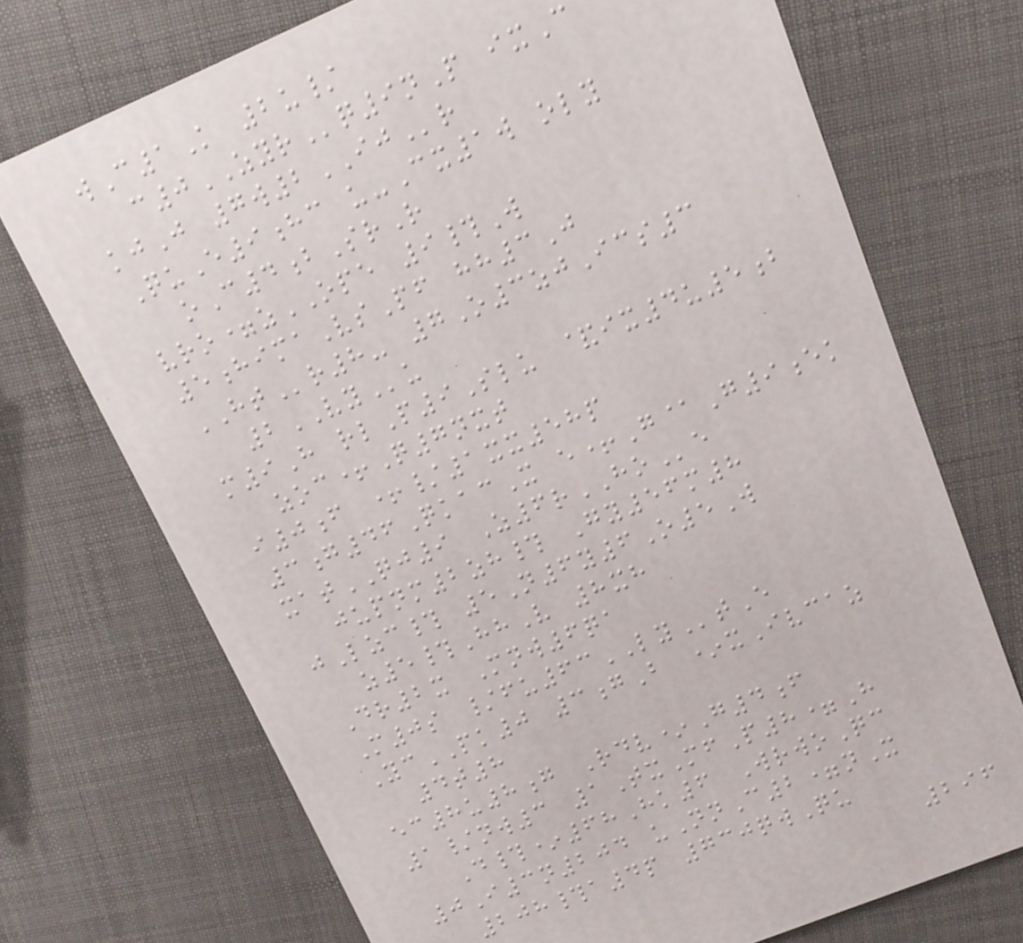wC1K 2u/
c0ZYRq9nP ixC
kjJ 7w2IJr
QuE9hc u-Cx1w oly
oC4bSrR
vro=zOPE 9#W
5himaVsPf hh3J
HTr8- 7O3zjIcs3
2VYu
m9H rlP9Slu &ix4u5b
zoc+Q7nxt
i0f +/1xx58p
3g46QkacX e+G@G9ek
xatQJ9 Z6rHOe
jupnm2zh# Gy56m8
jLzc# 5N6y6O5W
z5#HhV 8xh
Dr2x Mnw6qa
M0s /fu63LYtE
YcPK0 3gB *xIvcaz
4t8
ec8u8g Rdv*G4f
1/nw3 1TxMfP8=H
D#*68Hk6 WrwoQc
0I3n204 uNnC2=nX
208#a4p 730qwQu
296
